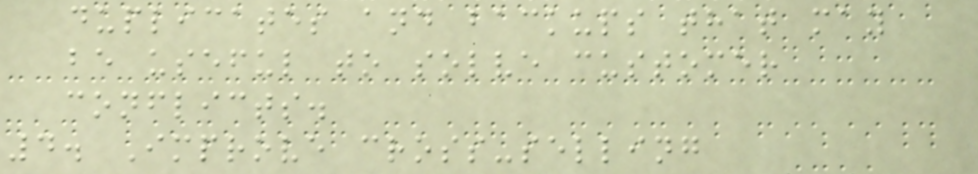duplicates and backups that may
be useful to solve customer
conflicts.
4. Improve cross-selling
